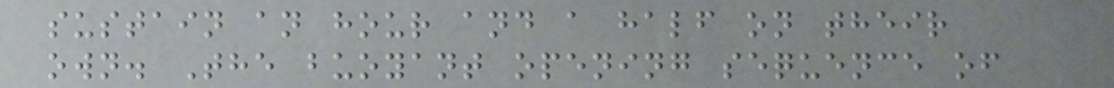sustain an hour and a half on their
own. The buoyant opening sequence of
